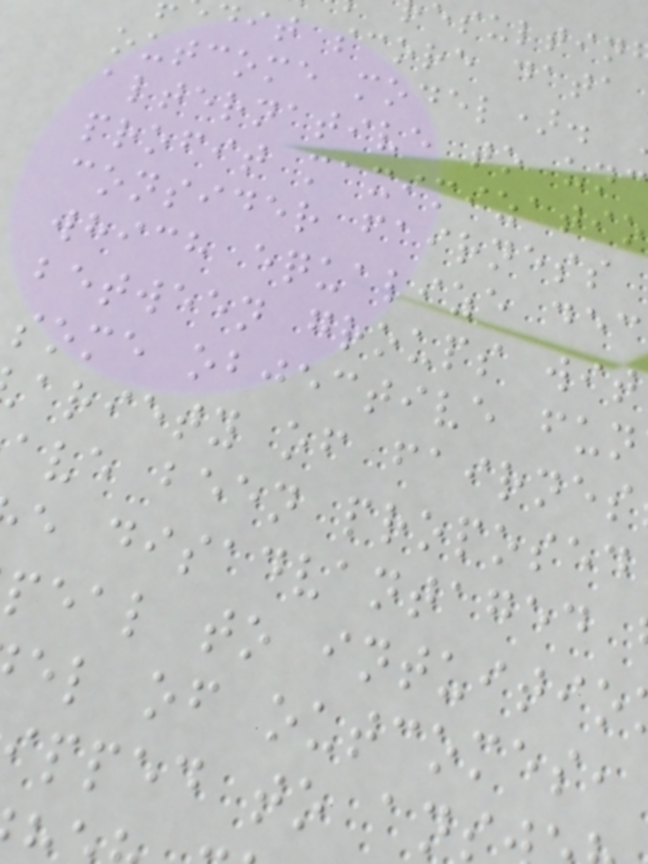dit score data
outcome model).
alternative to unc
profit maximizatio
consider fairness
which equalize dec
between groups wit
some objective fun
ariety of fairnes
ave been proposed
e disadvantaged
peal to intuitio
el of outcomes,
pped to an
